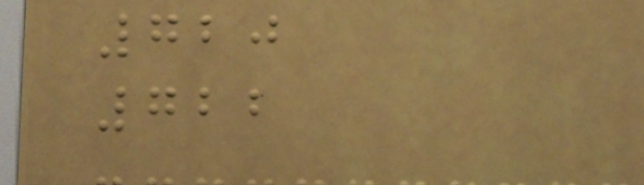720
722
